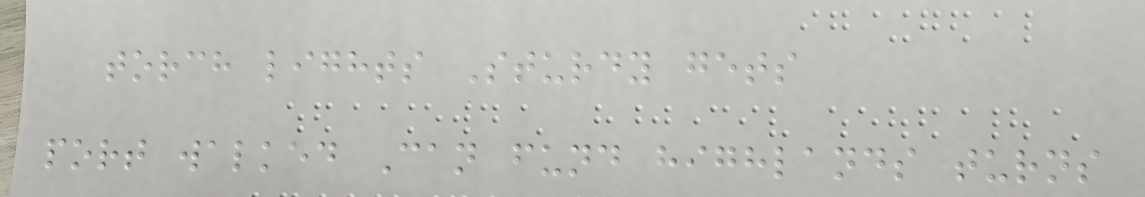torch lights Sturdy gets
port walked Can fund highlands turns
